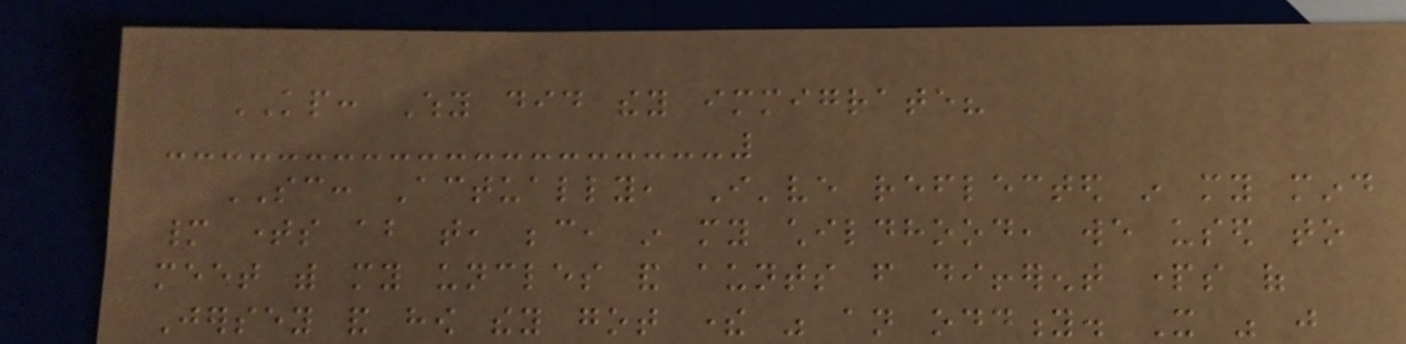KP: Why did they immigrate?
SC: Actually, I've reflected in my mind
many times about that, because, in my childhood, we used to
meet with my uncles and aunts from different parts of
Jersey and how they got there was an oddity. It was just
